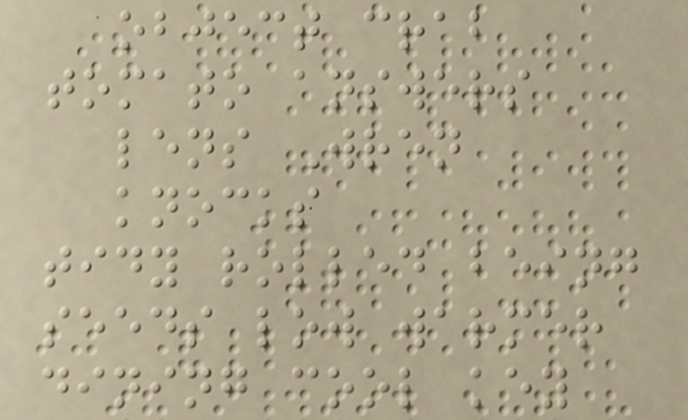object crab
tomato answers
lens Wren
knocks
tidy rolled being
seeds low warmer
dining cool key
